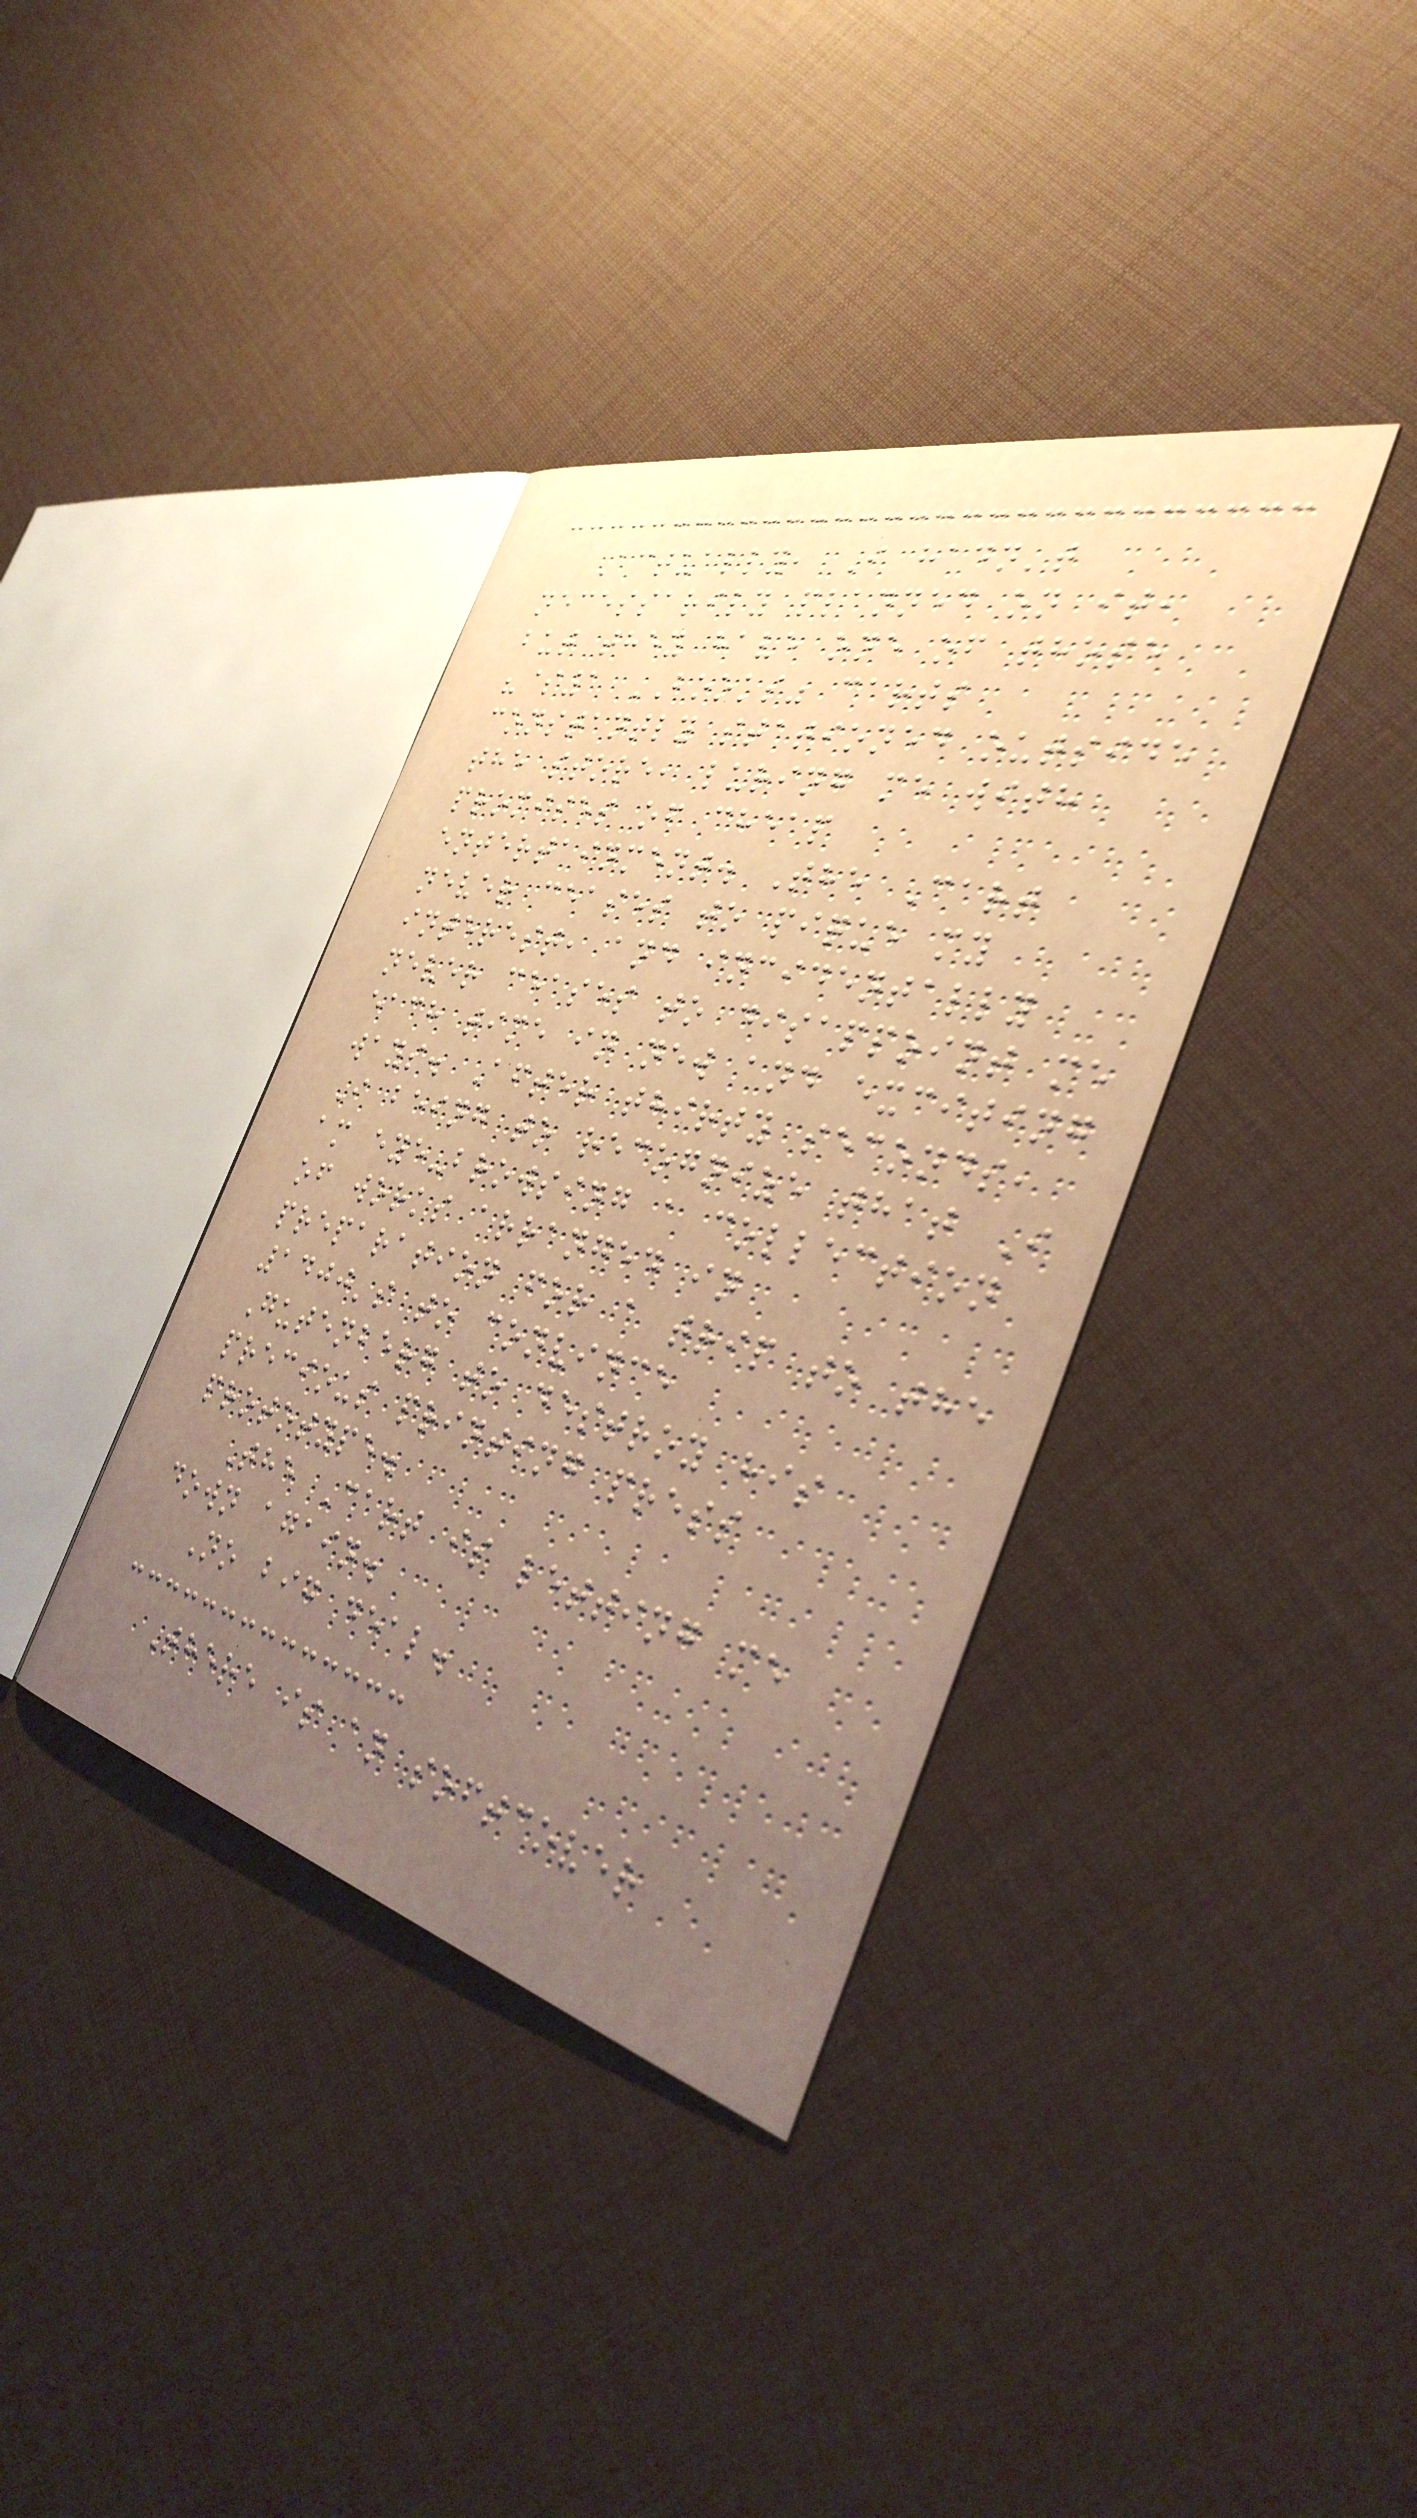Actually, I hadn't
necessarily planned on it,
but they have one of those
"$1 BOOKS" carts
constantly stationed outside
the store, luring me with
promises of cheap
entertainment. The Cart
never ceases to pique my
interest, and incidentally
never ceases to disappoint me
each time in new and exciting
ways. After thirty seconds,
I being to recognize that I
am eye-browsing a collection
of works arranged in
preparation for a trip to the
1400's to convince
Gutenberg to destroy his
precious printing press
prototype.
The Cart is letting me
down again.
No big deal.
There is an softcover
